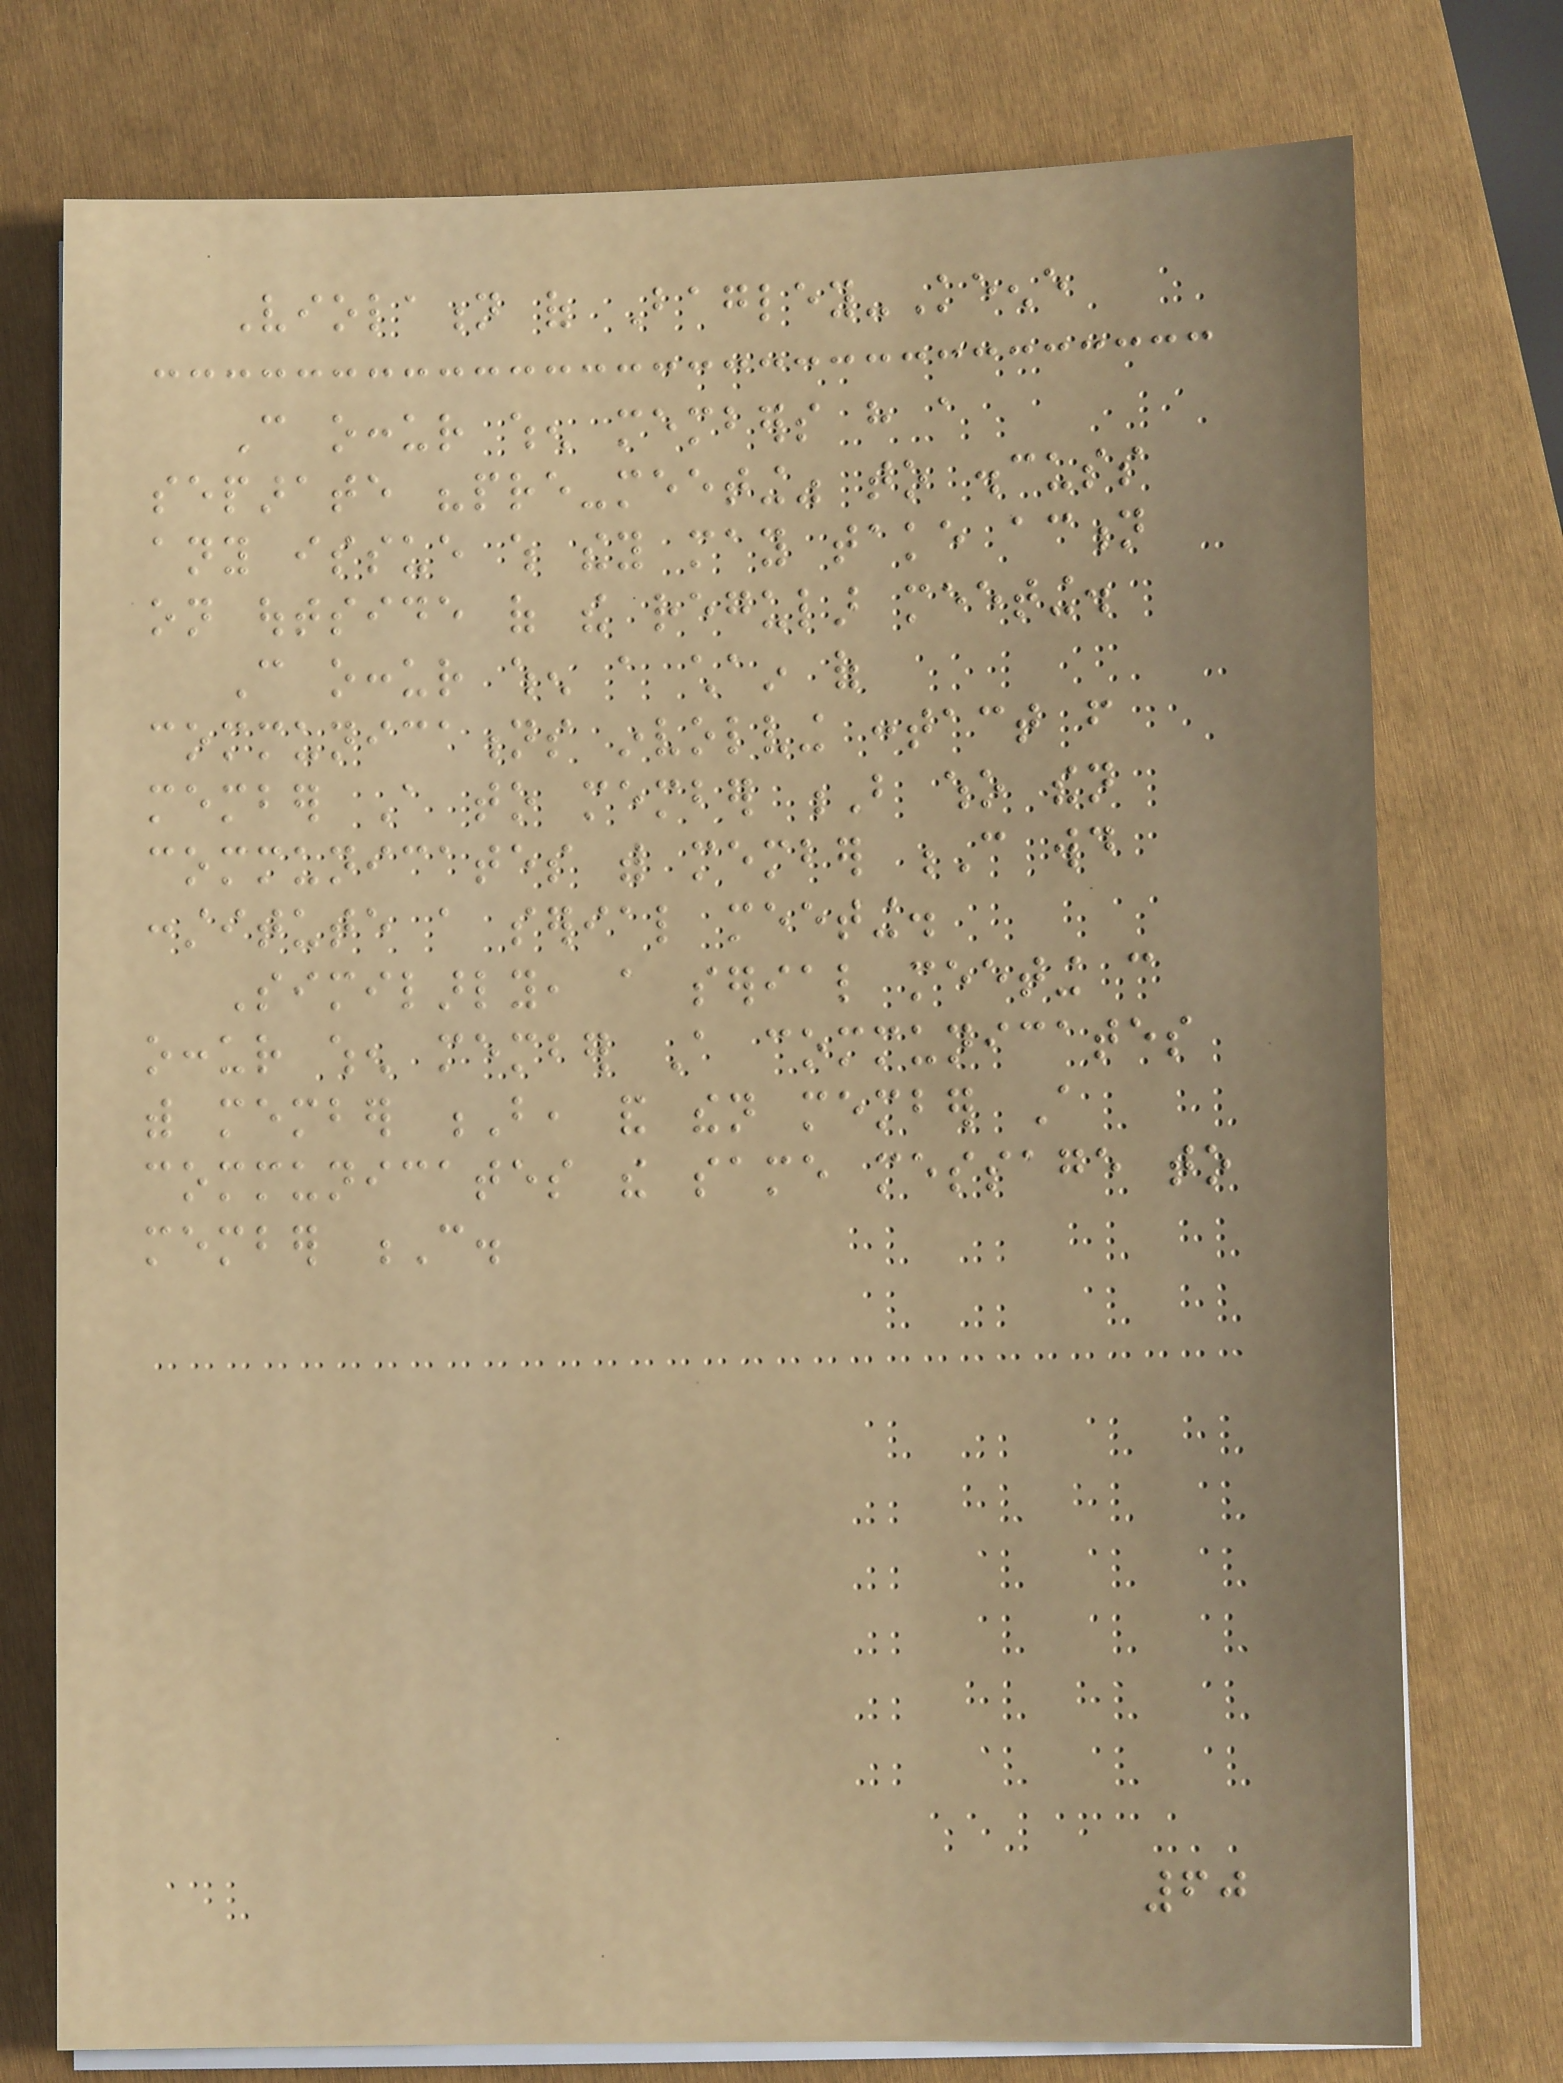Violation of Bagley-Keene
Can occur when members have a
separate "pre-meeting" to discuss
any issue which they may take action
on outside of the regular meeting.
Can occur when a chain of
communications involving contact from
member A to member B who then
communicates with member C would
constitute a serial meeting.
Similarly, a serial meeting can
occur when member A communicates
with member B, and then member A
communicates the same message to
member C.
60
